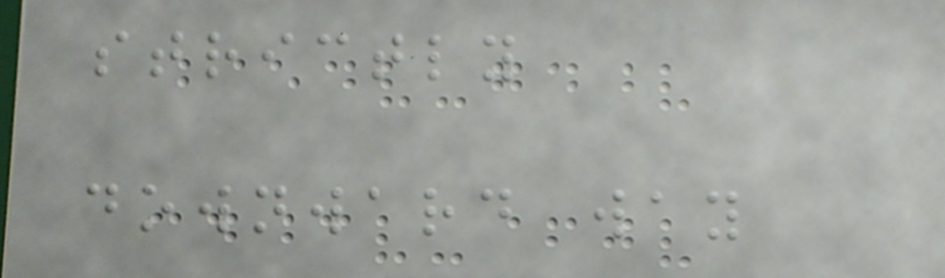strictly
downward way
